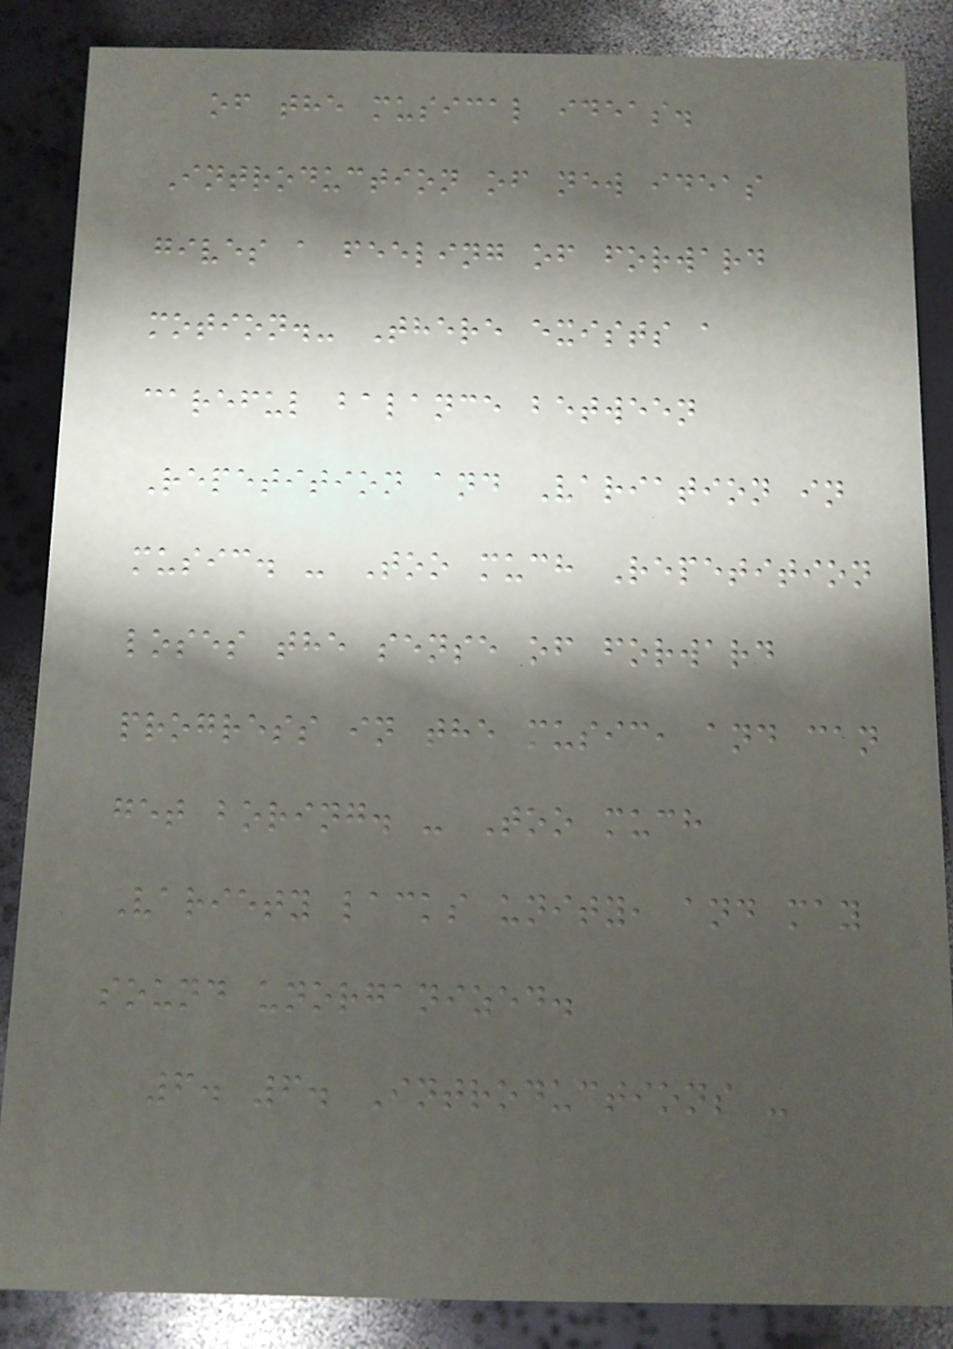of the musical ideas.
Introduction of new ideas
gives a feeling of forward
motion.- There exists a
careful balance between
Repetition and Variation in
music. - Too much Repetition
loses the sense of forward
progress in the music, and can
get boring. - Too much
Variety lacks unity, and may
sound unorganized.
6. 6. Introductions -
